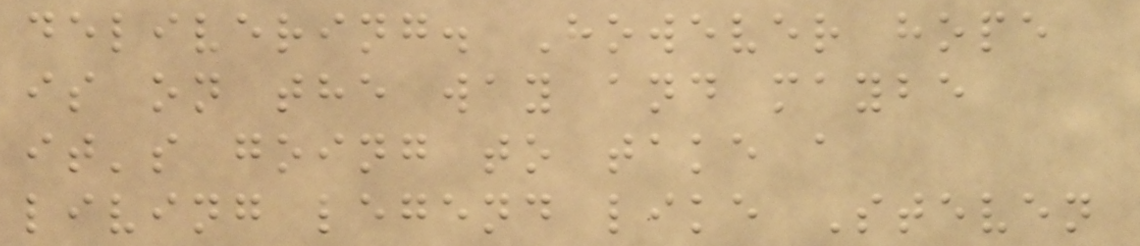delivering. However hope
is on the way and maybe
it's going to take a
living legend like Steven
